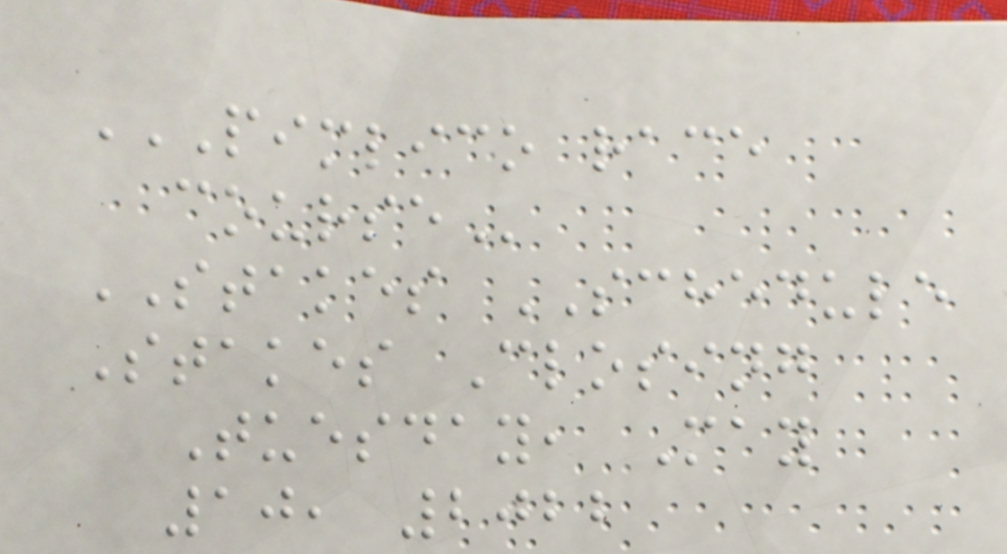PIMLICO RACE
COURSE
STAKES SCHEDULE
Stakes Closing
Tuesday, May
10, 2022
